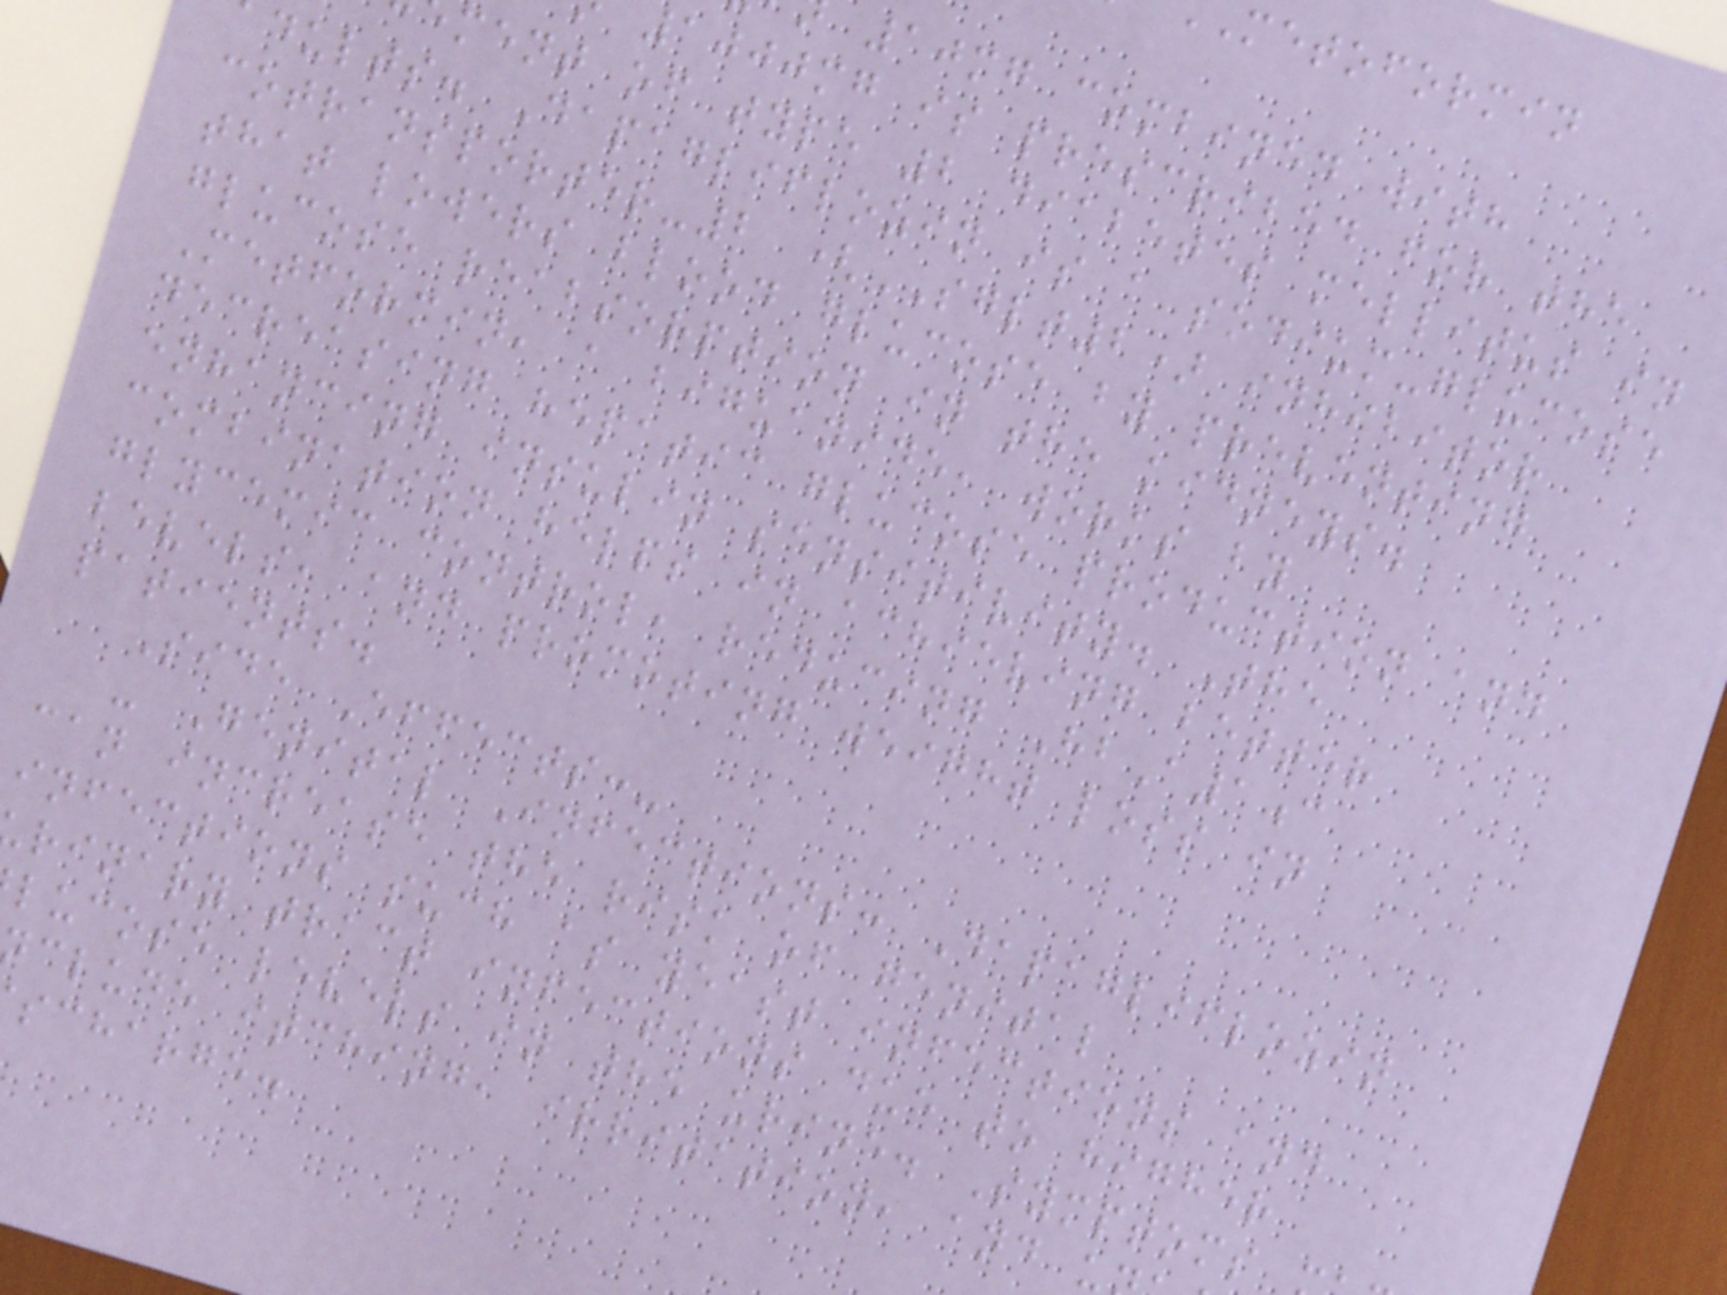metoformin
10mg combined with
1000mg is prescribed for the
ment of type 2 diabetes mellitus in
dults. Dapagliflozin is a sodium-glucose
cotransporter-2 (SGLT2) inhibitor
that lowers blood glucose by preventing
glucose reabsorption in the kidneys.
Metformin, a biguanide, works by
decreasing hepatic glucose production and
enhancing insulin sensitivity. The
combination helps in achieving better
glycemic control, reducing HbA1c
levels, and promoting weight loss in
patients.
Side Effects:-
- Genital Infections: Dapagliflozin
can increase the risk of genital
infections such as yeast infections and
rinary tract infections due to higher
lucose levels in the urine. Symptoms
clude itching, irritation, and u
scharge.
